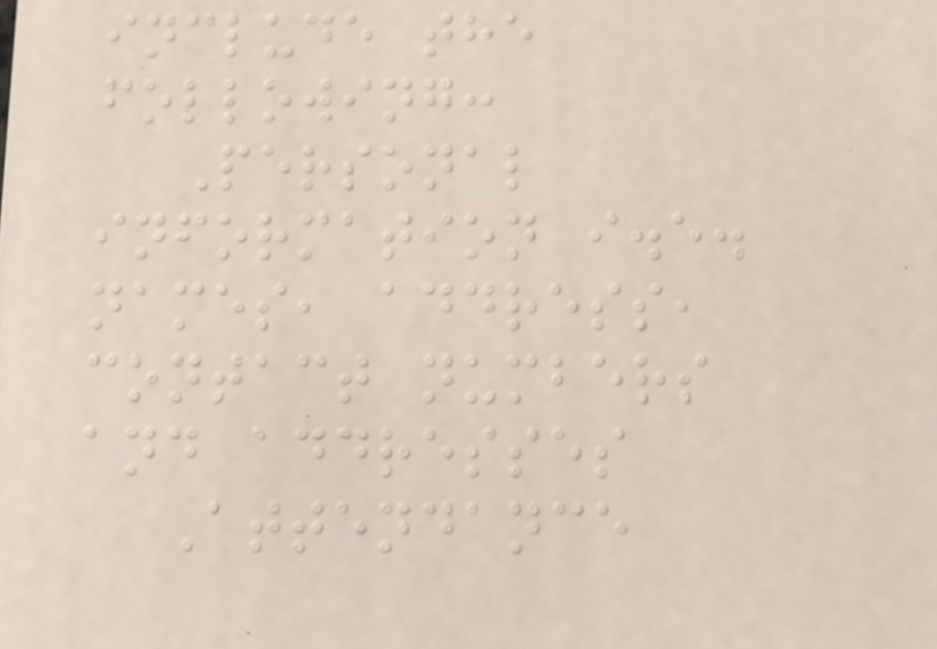include the
following:
Personal
information i.e.
names, address,
contact numbers
and addresses
Attendance
